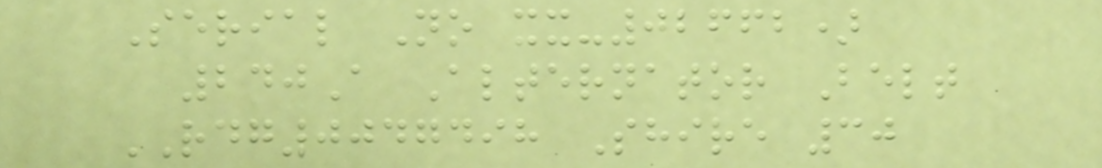Serial No xx-02662)
240A Alternator Belt
RDG0047498 Shire 30
